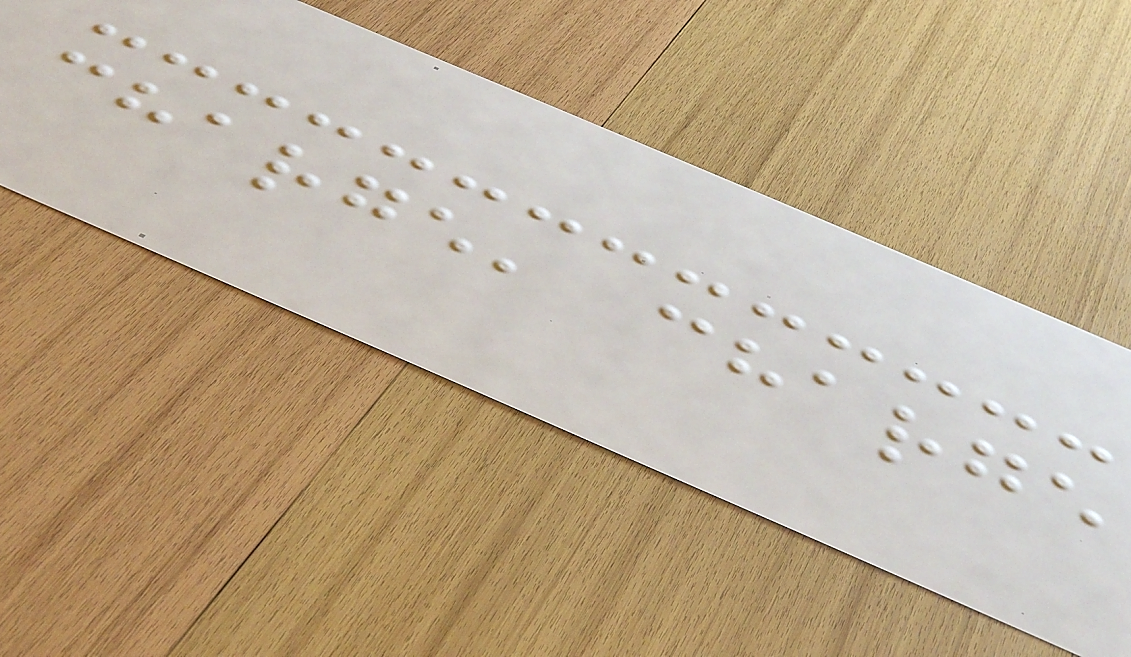charge, charge
